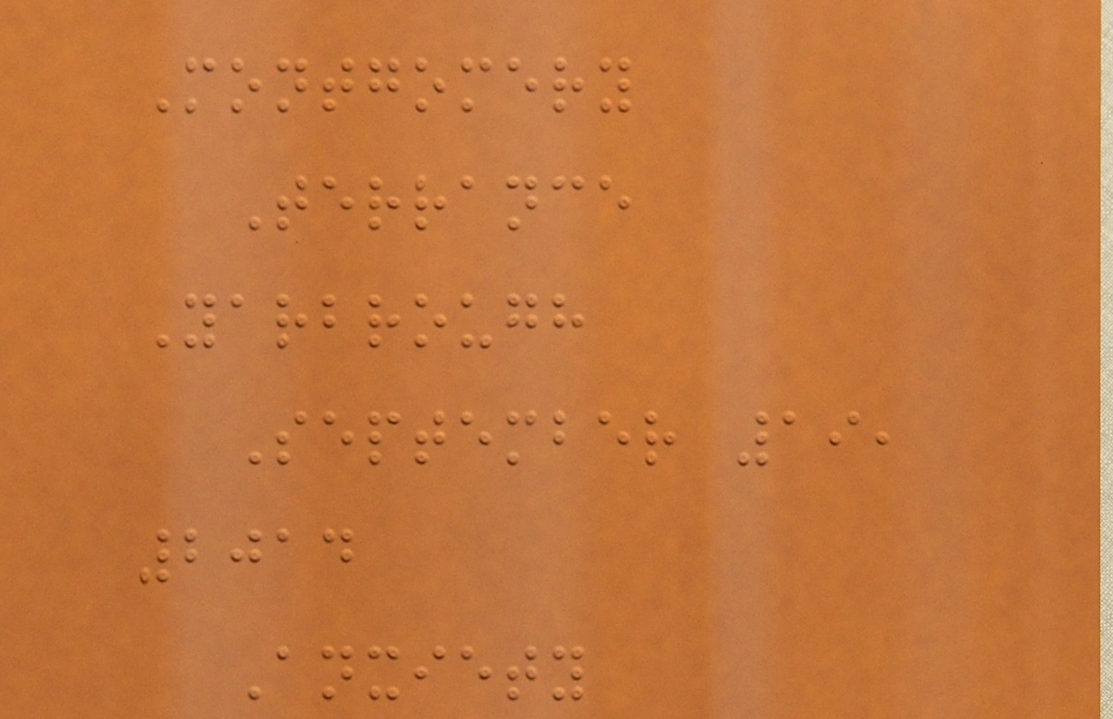Montgomery
Terrance
Yarbrough
September 19,
2014
Anxiety
